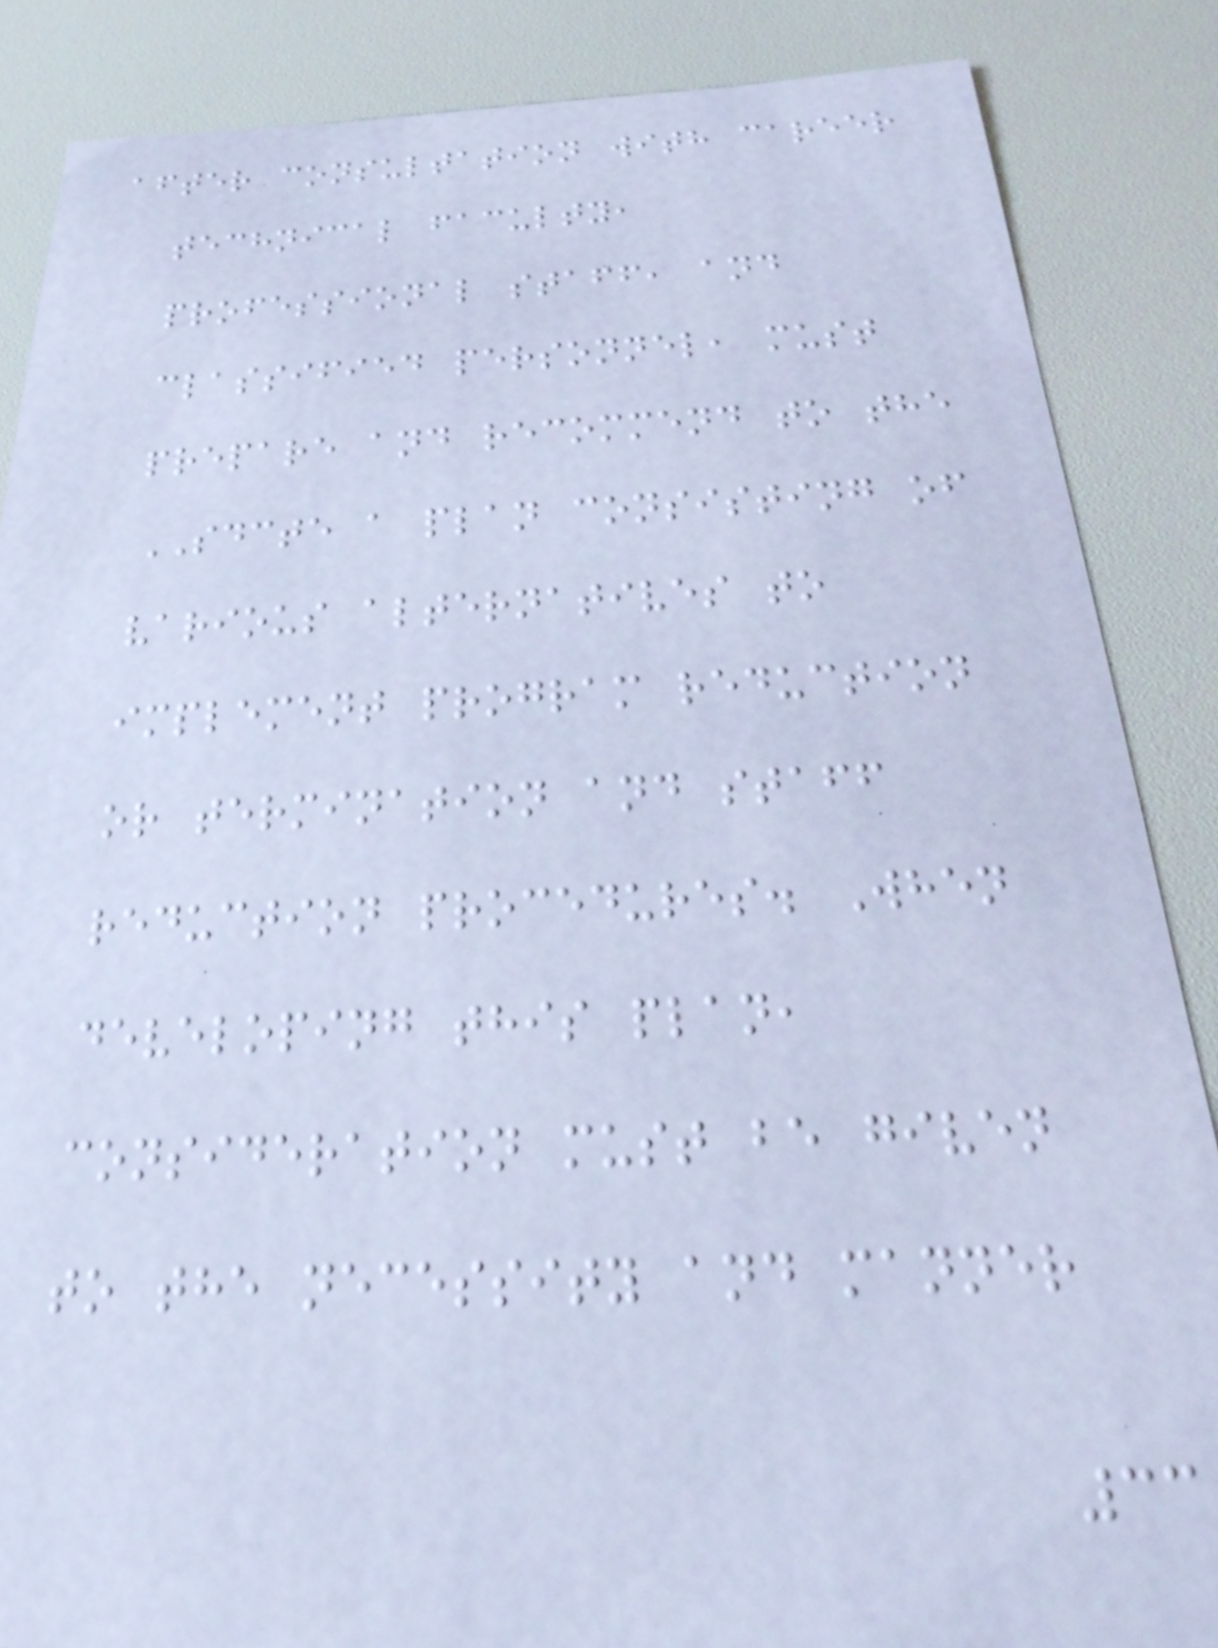after consultation with career
technical faculty,
professional staff, and
classified personnel, must
prepare and recommend to the
SDCTE a plan consisting of
various alternatives to
implement program reduction
or termination and staff
reduction procedures. When
developing this plan,
consideration must be given
to the necessity and manner
33
